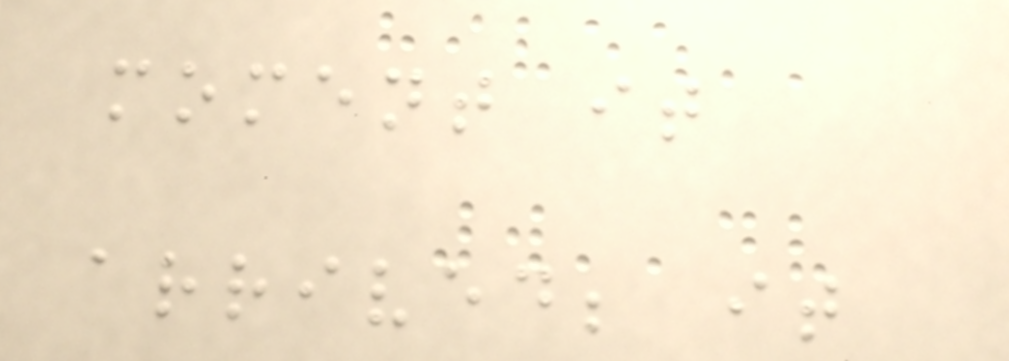moment it
arrived; it
